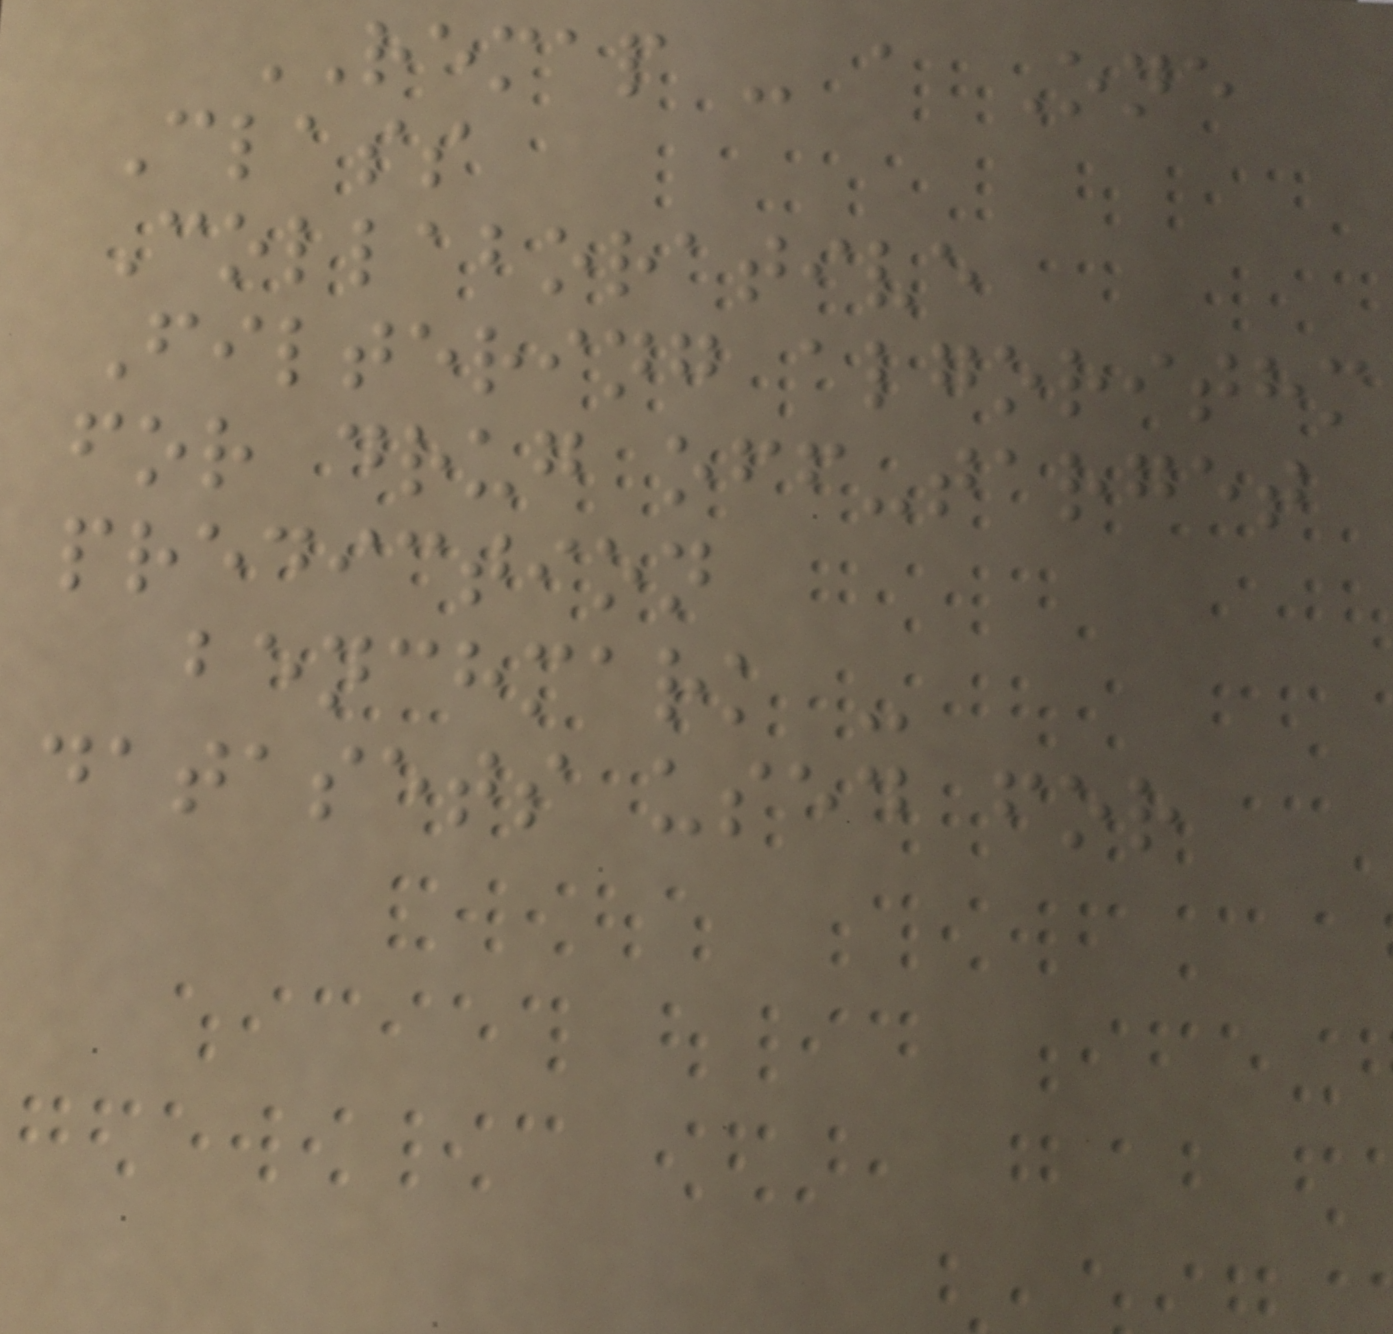REMAP - a One
Class
Collaborative
Filtering algorithm
for drug off-target
prediction
benchmark -
datasets used for
